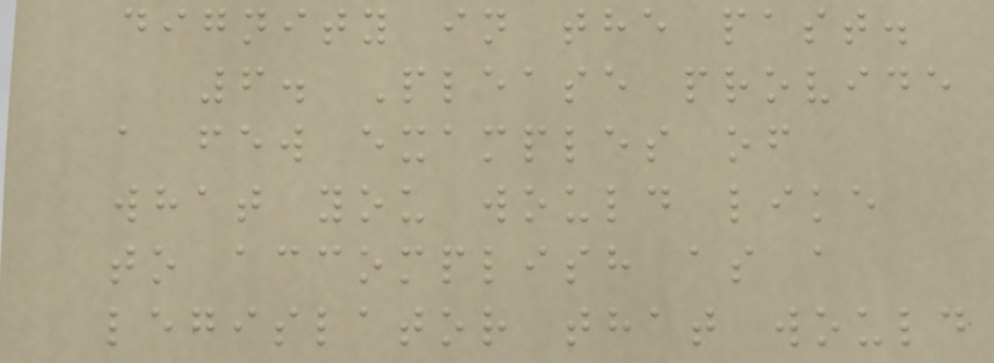dignity in the past.
6. Please provide
a few examples of
what you would like
to accomplish as a
legislator that would
